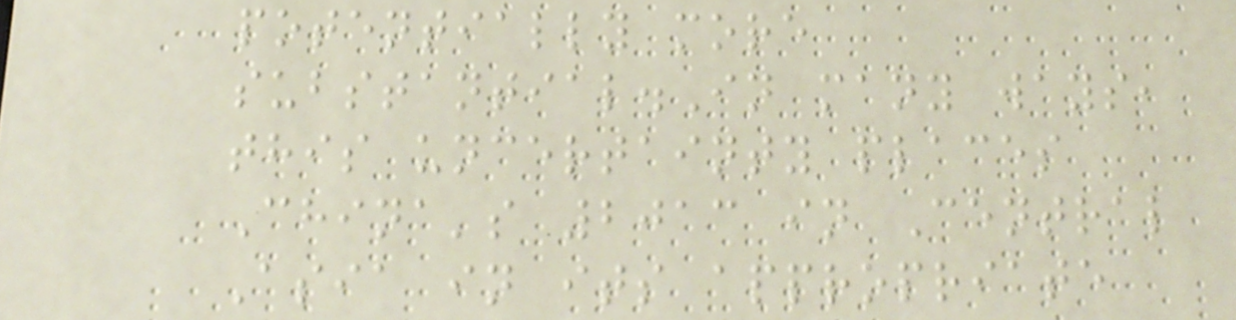potentially more
substantial.In many ways,
this uncertainty places
China's 2013 in Central
Asia in its appropriate
